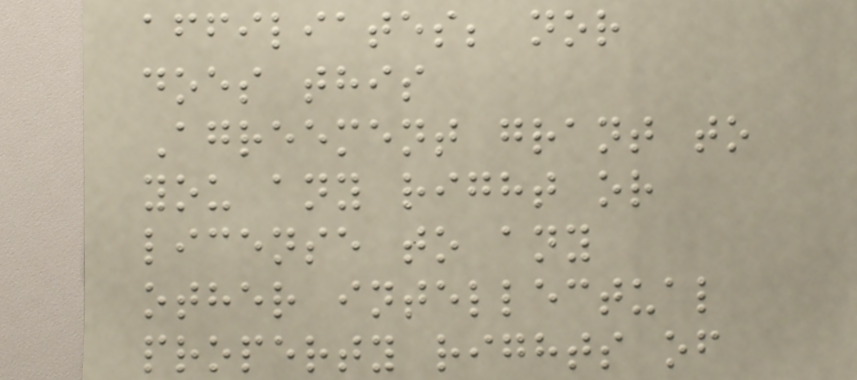affiliates; nor
does this
Agreement grant to
you any right or
license to any
other intellectual
property rights of
